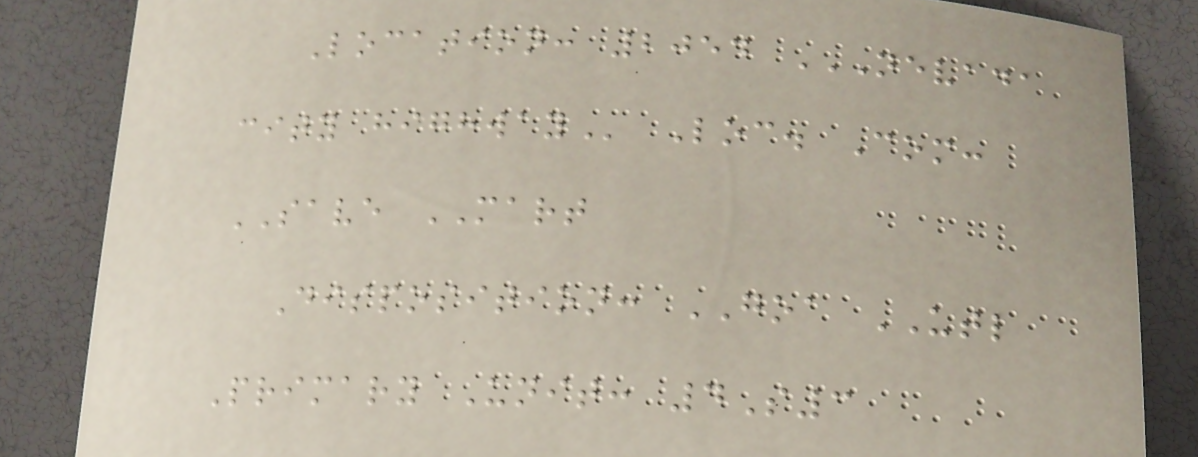Location: 2054 NEVADA
CITY HIGHWAY Loc. Com:
SAVE MART
Disposition: GOA UTL
Primary Unit: 4S3
